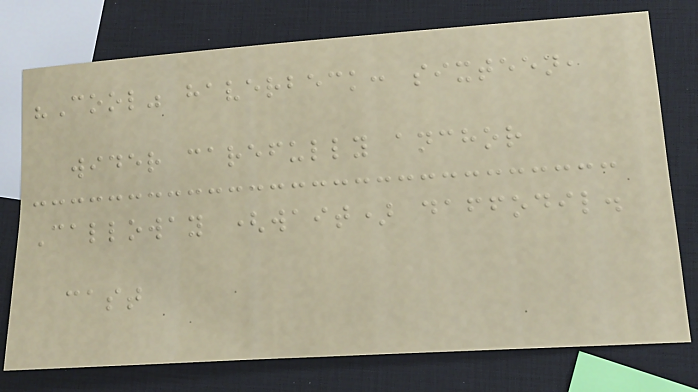"Cool" haverbeck: sixteen,
wider carefully anchor
Calloway (wait) daffodil.
cast
